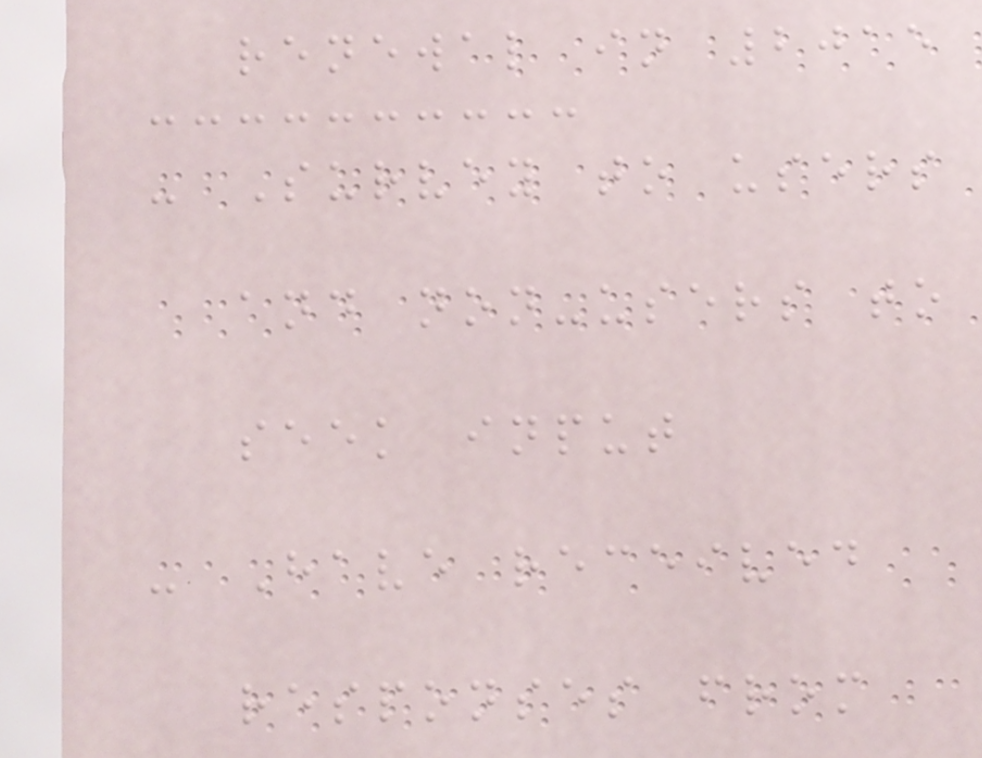renewal in 2015
- Survey to users
and non-users to
seek input
- Have received
responses from
